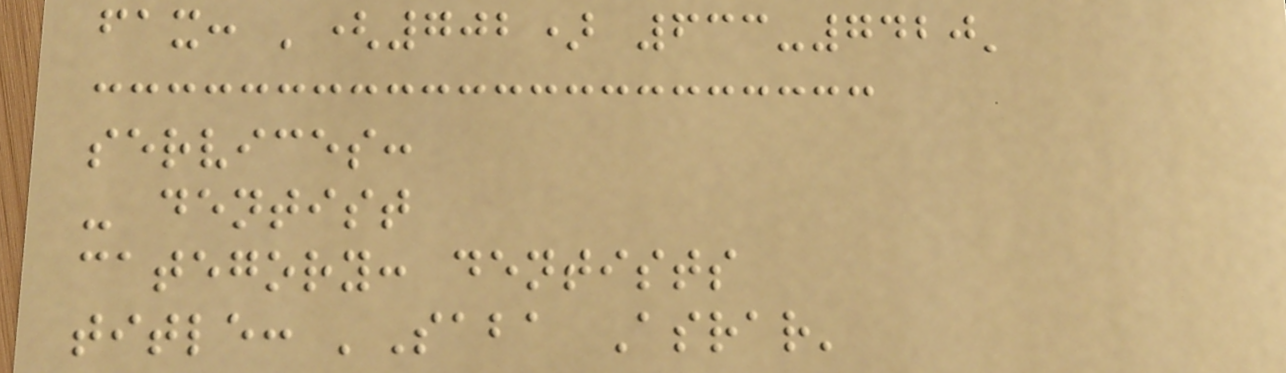fax: '(702) 633-7420'
services:
- dentist
category: dentists
title: 'Saba Asrar'
